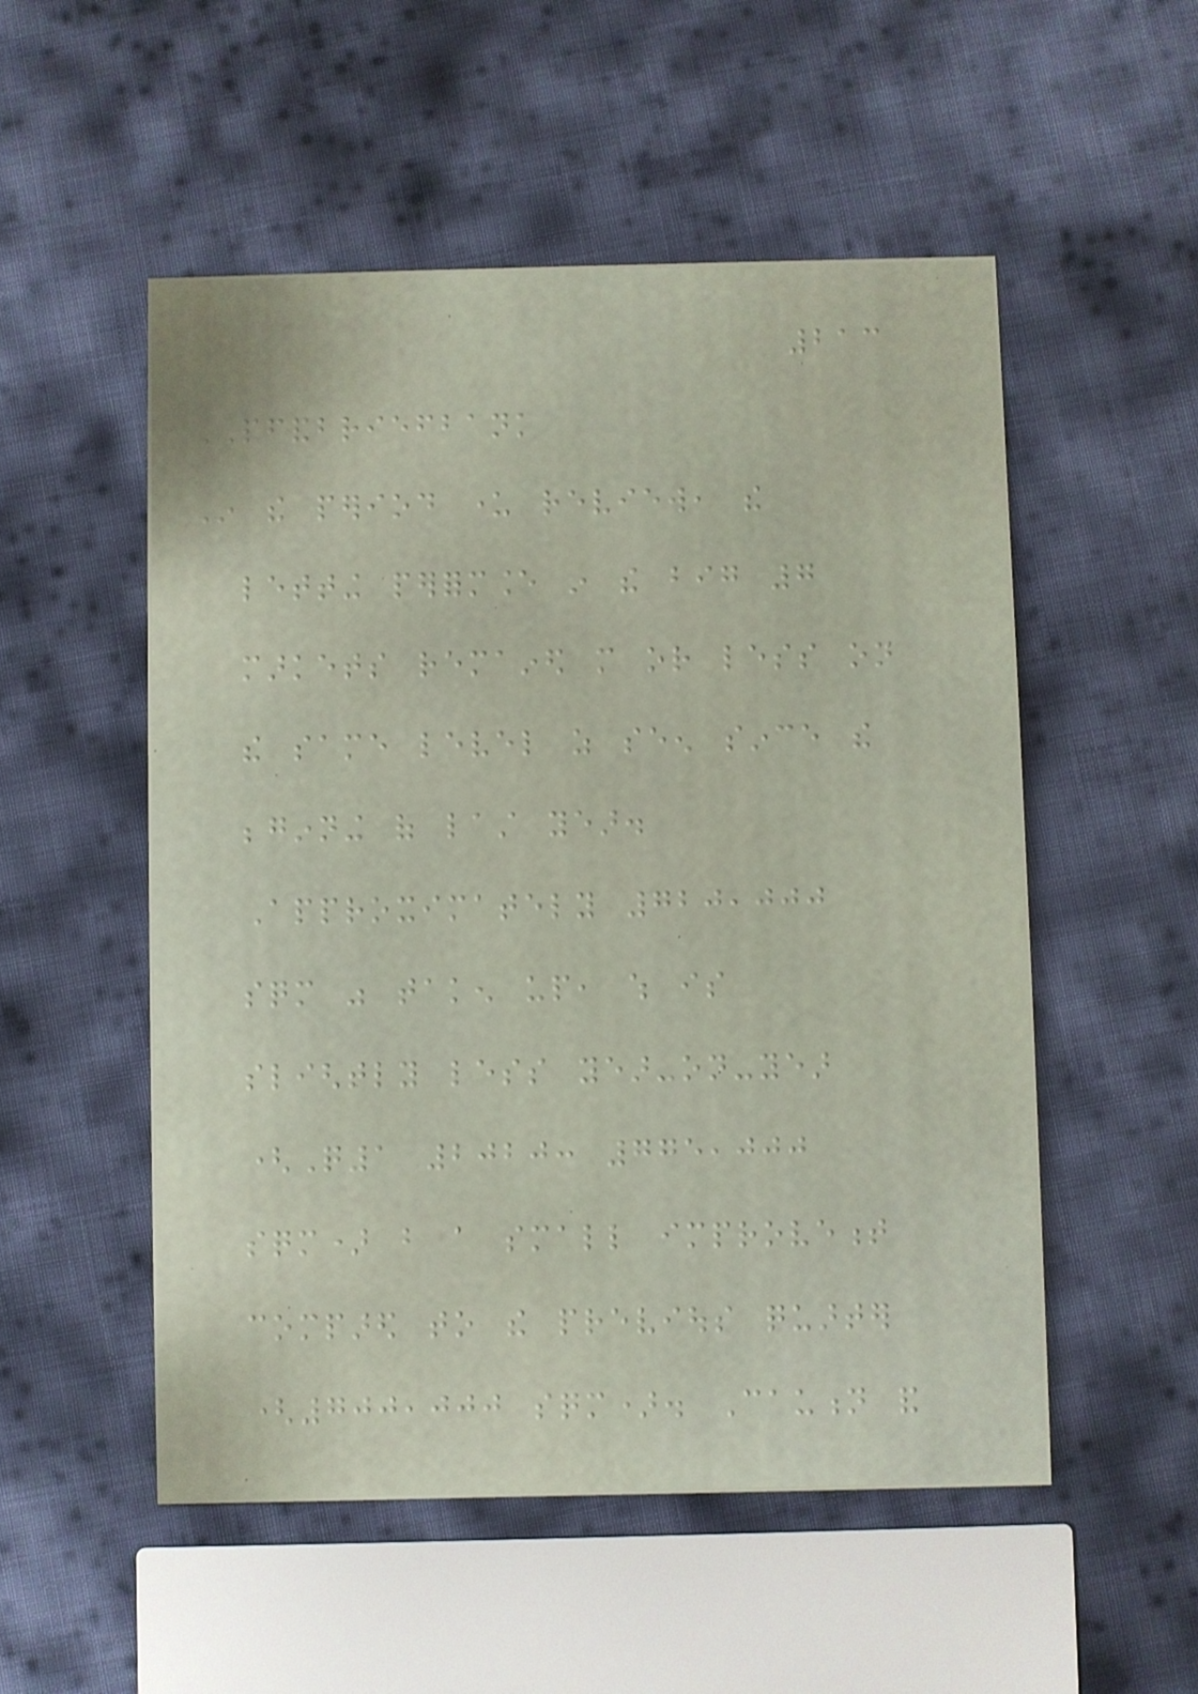213
PFANDBRIEFBANK
In the period under review, the
letting performance in the big 7
markets remained more or less on
the same level as seen since the
beginning of last year.
Approximately 720,000
sqm was taken up, which is
slightly less year-on-year
(Q1 2020: 775,000
sqm) but a small improvement
compared to the previous quarter
(700,000 sqm). Caution and
